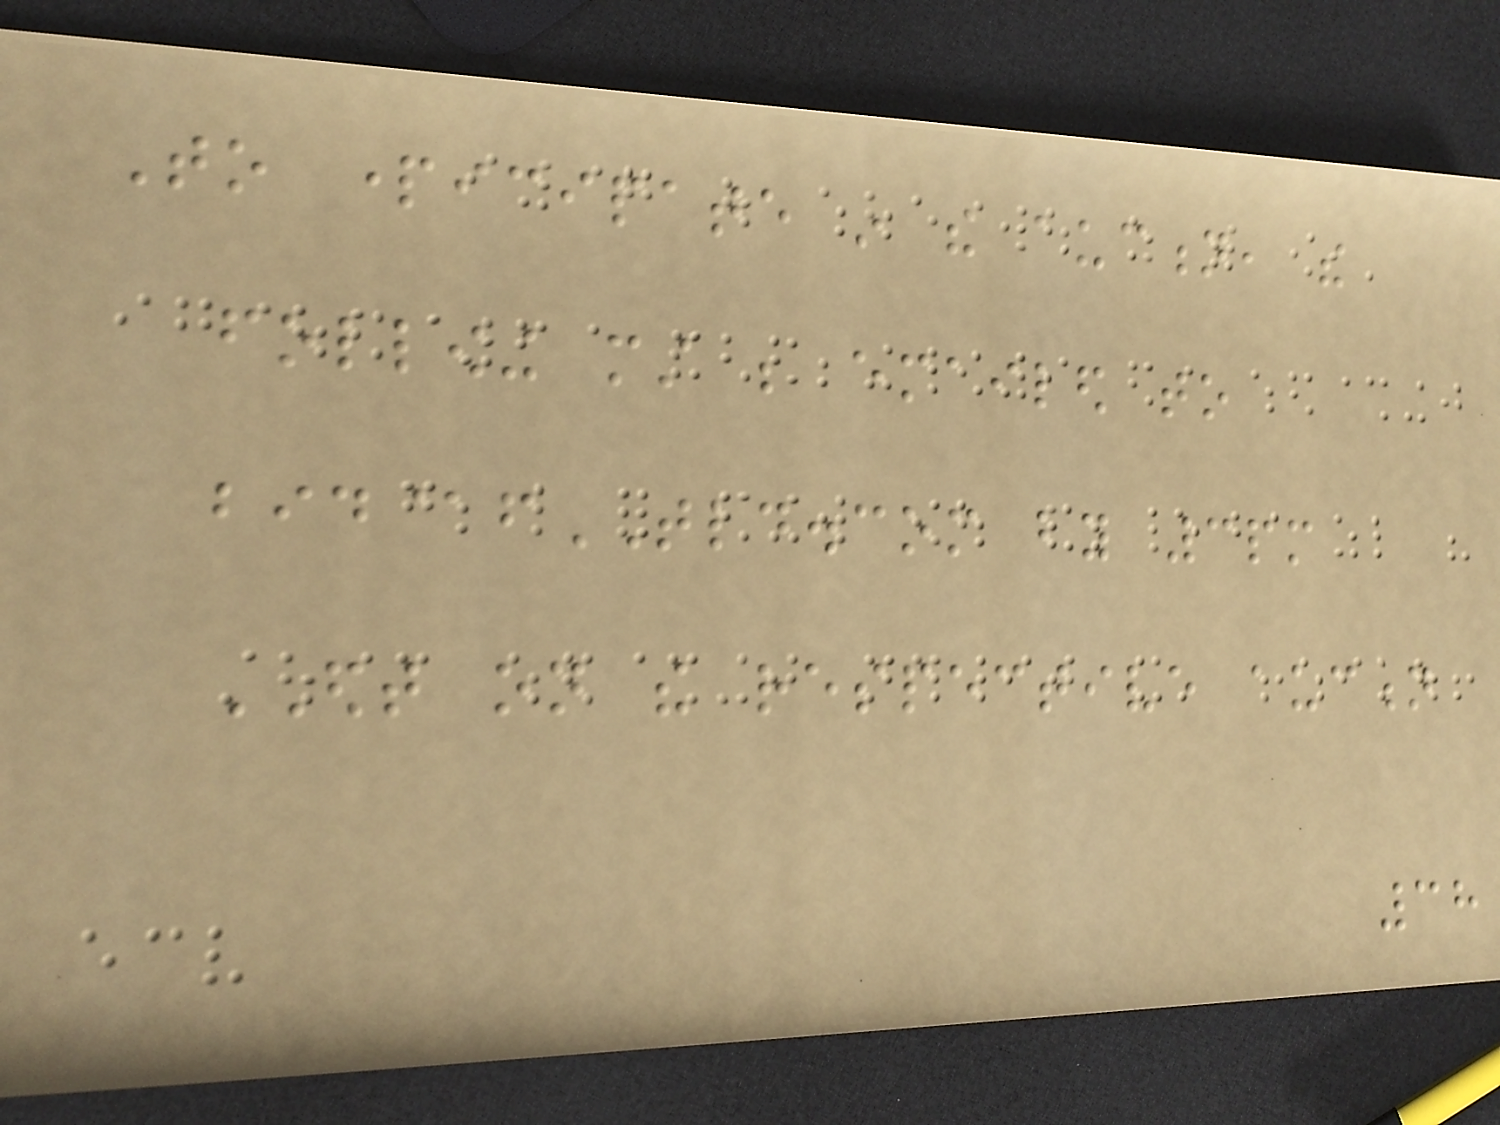To participate in the auction, the
following must be emailed to
bid@fTLD.com by 3pm
EDT on the respective auction
38
